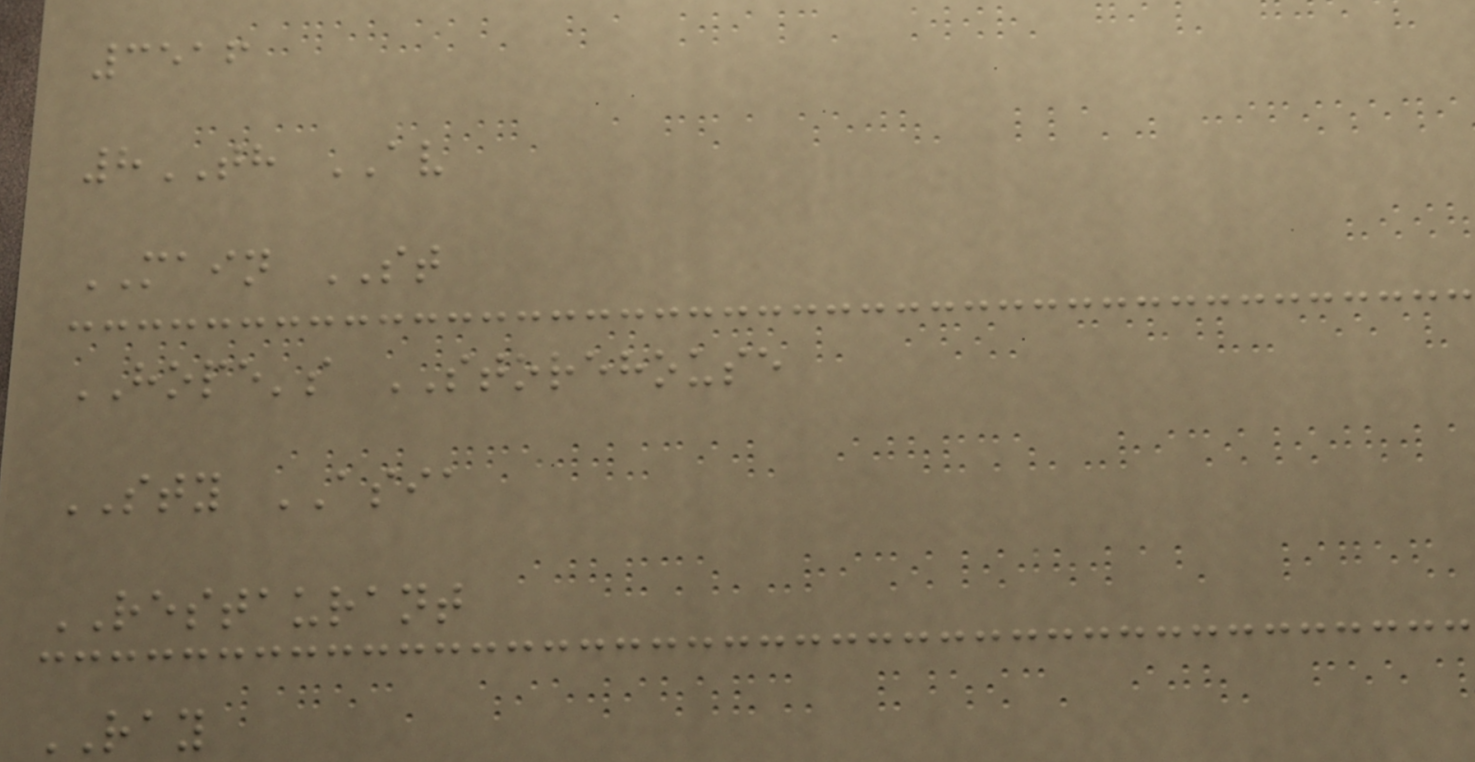3516
8TH AV
MAIN ST
HOPE's STOREHOUSE
STY ASIA
RESTAURANT
RAY
